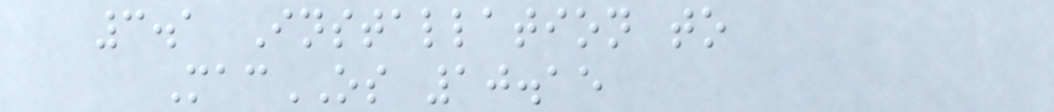3.1 Installation to
MacOS 10.15
